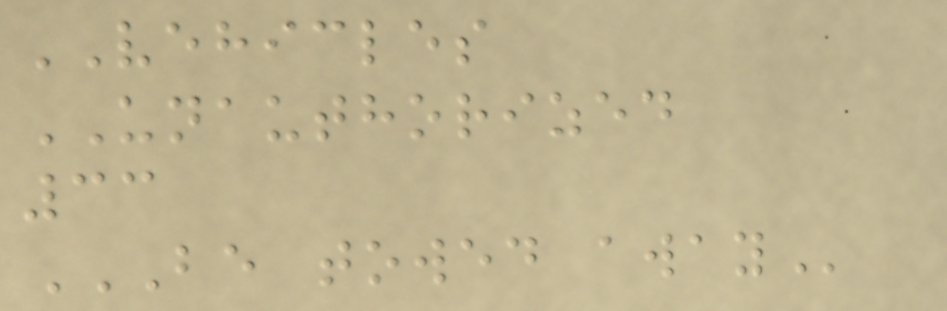VEHICLES
UNAUTHORIZED
33
BE TOWED AWAY
